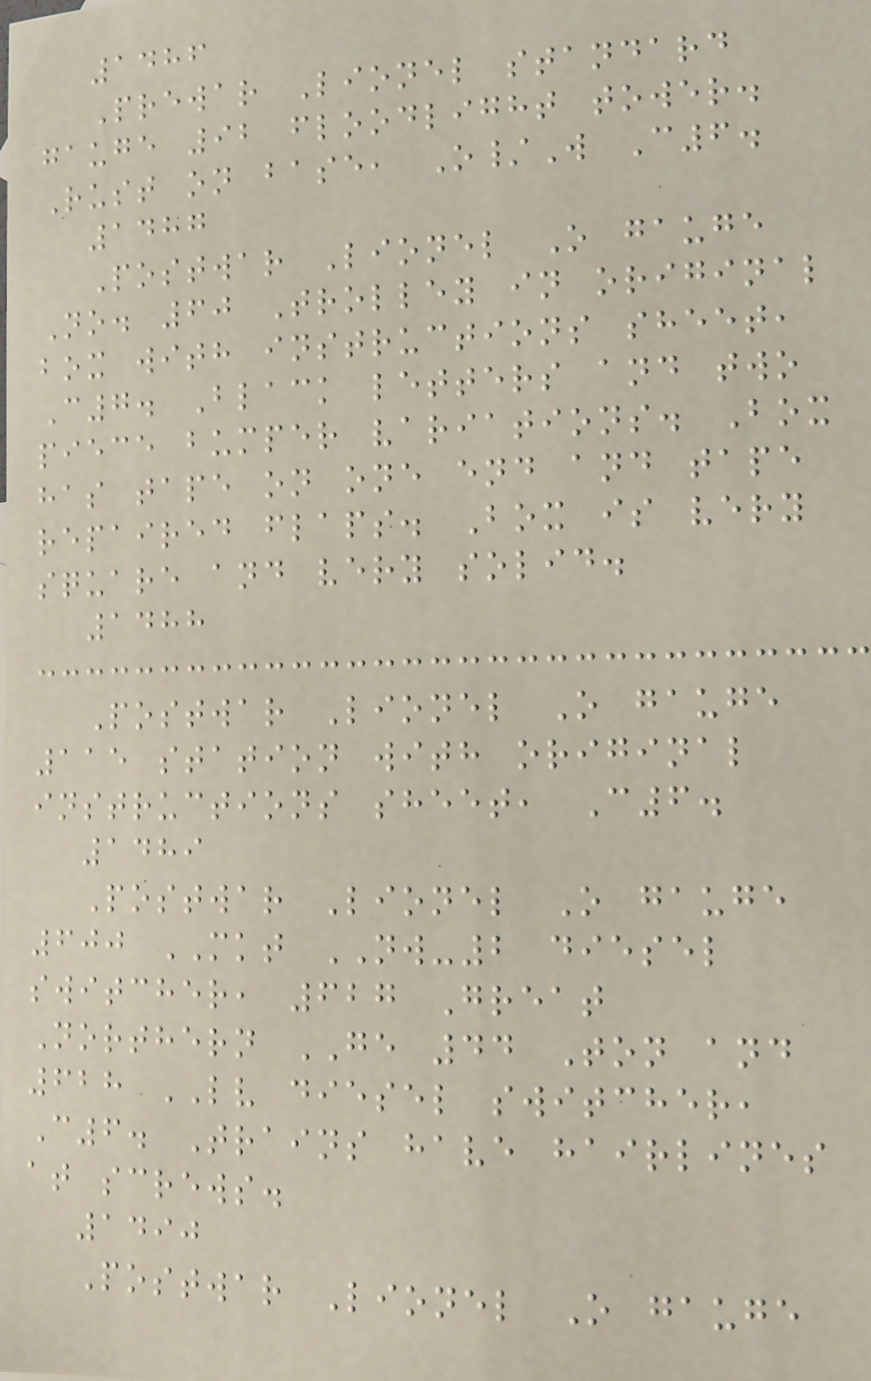1486
Prewar Lionel standard
gauge 92 floodlight tower.
Rust on base, O/W C6.
1487
Postwar Lionel O gauge
No. 60 Trolley in original
box with instructions sheet,
C7. Black letters and two
piece bumper variations. Box
has tape on one end and tape
repaired flaps. Box is very
square and very solid.
1488
Postwar Lionel O gauge
115 station with original
instructions sheet, C6.
1489
Postwar Lionel O gauge
600 MKT NW-2 diesel
switcher, 627 Great
Northern GE 44 Ton and
628 LV diesel switcher,
C6. Trains have hairlines
at screws.
1490
Postwar Lionel O gauge
